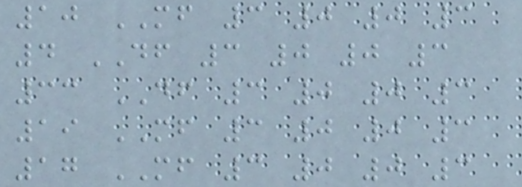10 MF 3 0 0 3
4 DF 3 0 0 3
33 DF 3 0 0 3
19 MF 3 0 0 3
17 MF 3 0 0 3
